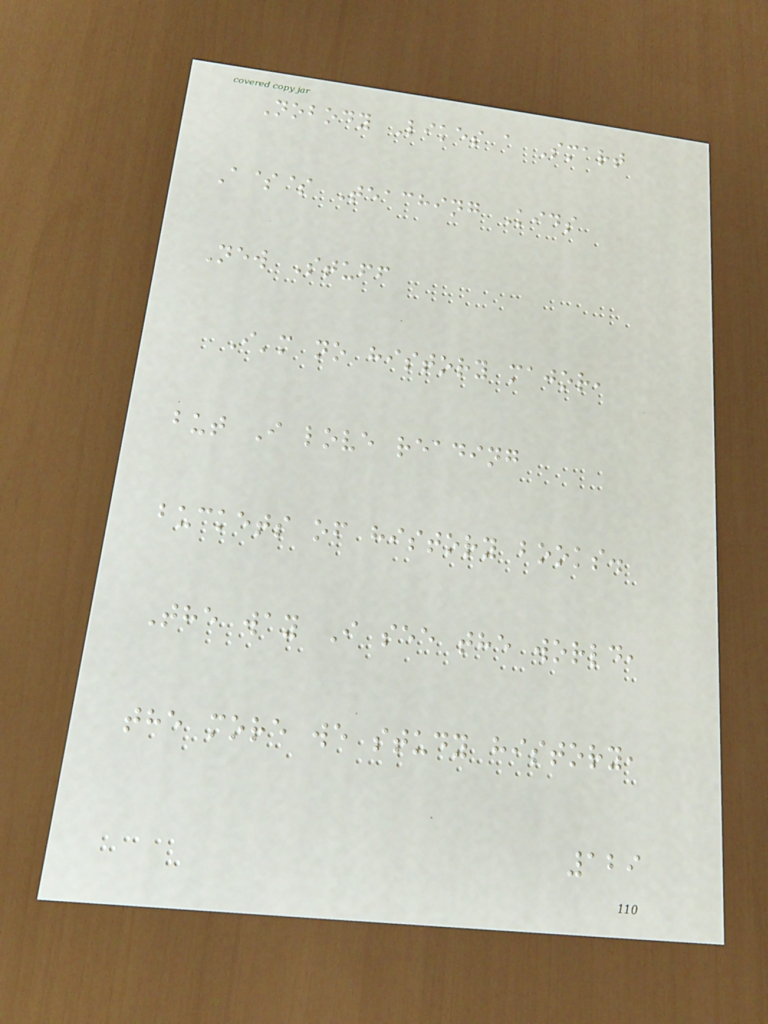Nobody Likes a Smart
A$$ Teaching Kids
New Stuff
I'm no history major,
but I love reading
buckets of history books.
The way I see the world,
the more we study history,
129
